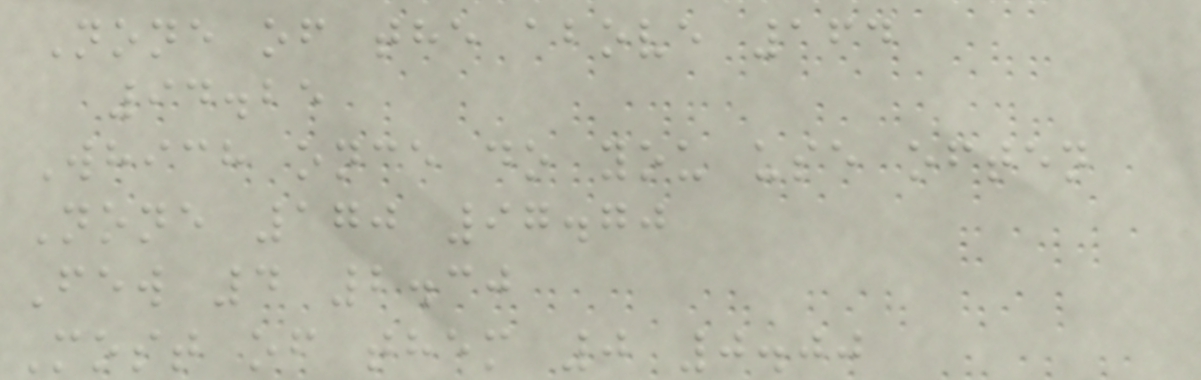None of the above 164
94.25
Which once do you use often
None 170 97.70
Few 4 2.30
Most of them 0 0.00
